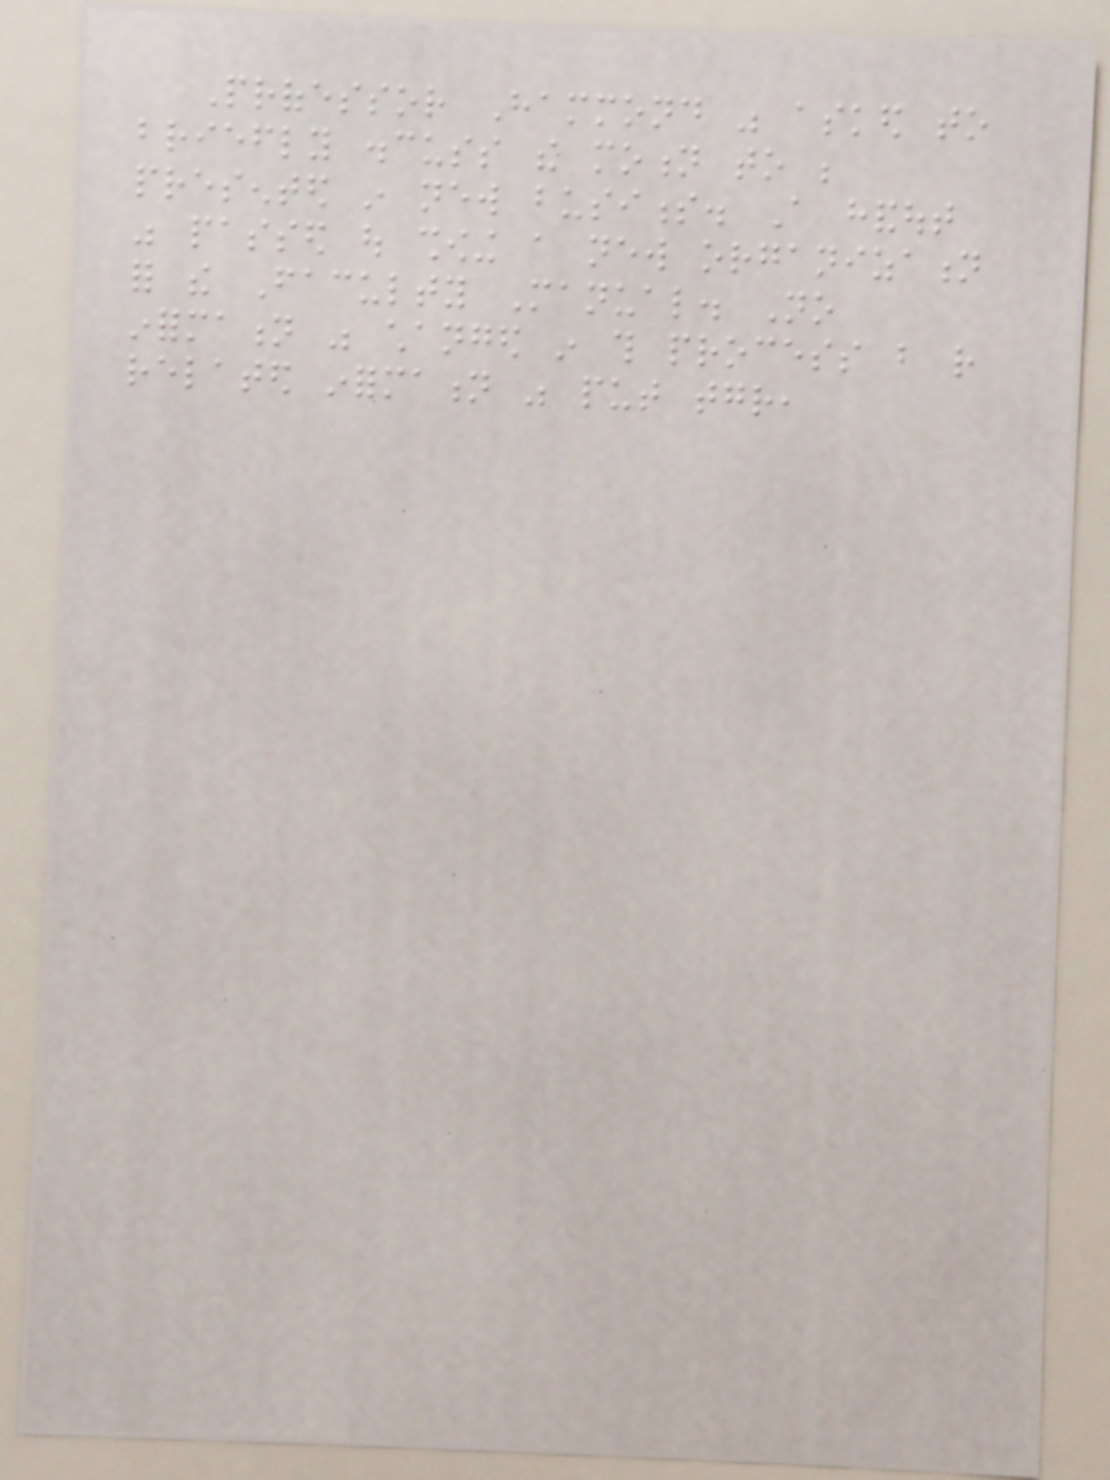Professor Hammond was asked to
briefly discuss the motion to be
presented in new business. A handout
was passed out showing a new organization
for the Faculty Manual. No
information was changed in this process but rather
related information was put together,
